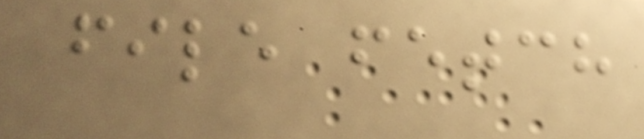file fetch
